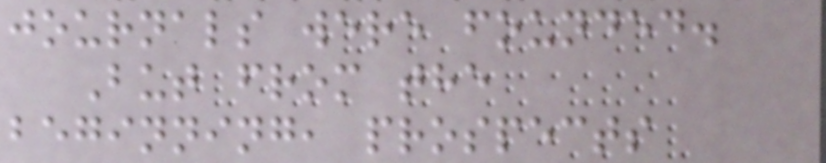journals were founded.
But from the
beginning, prospects
